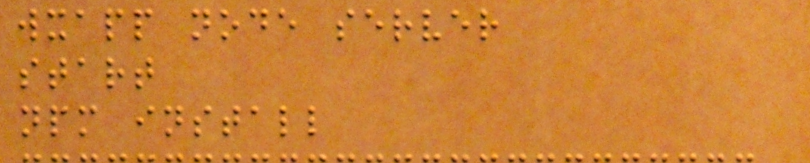wxapp node server
start
npm install
